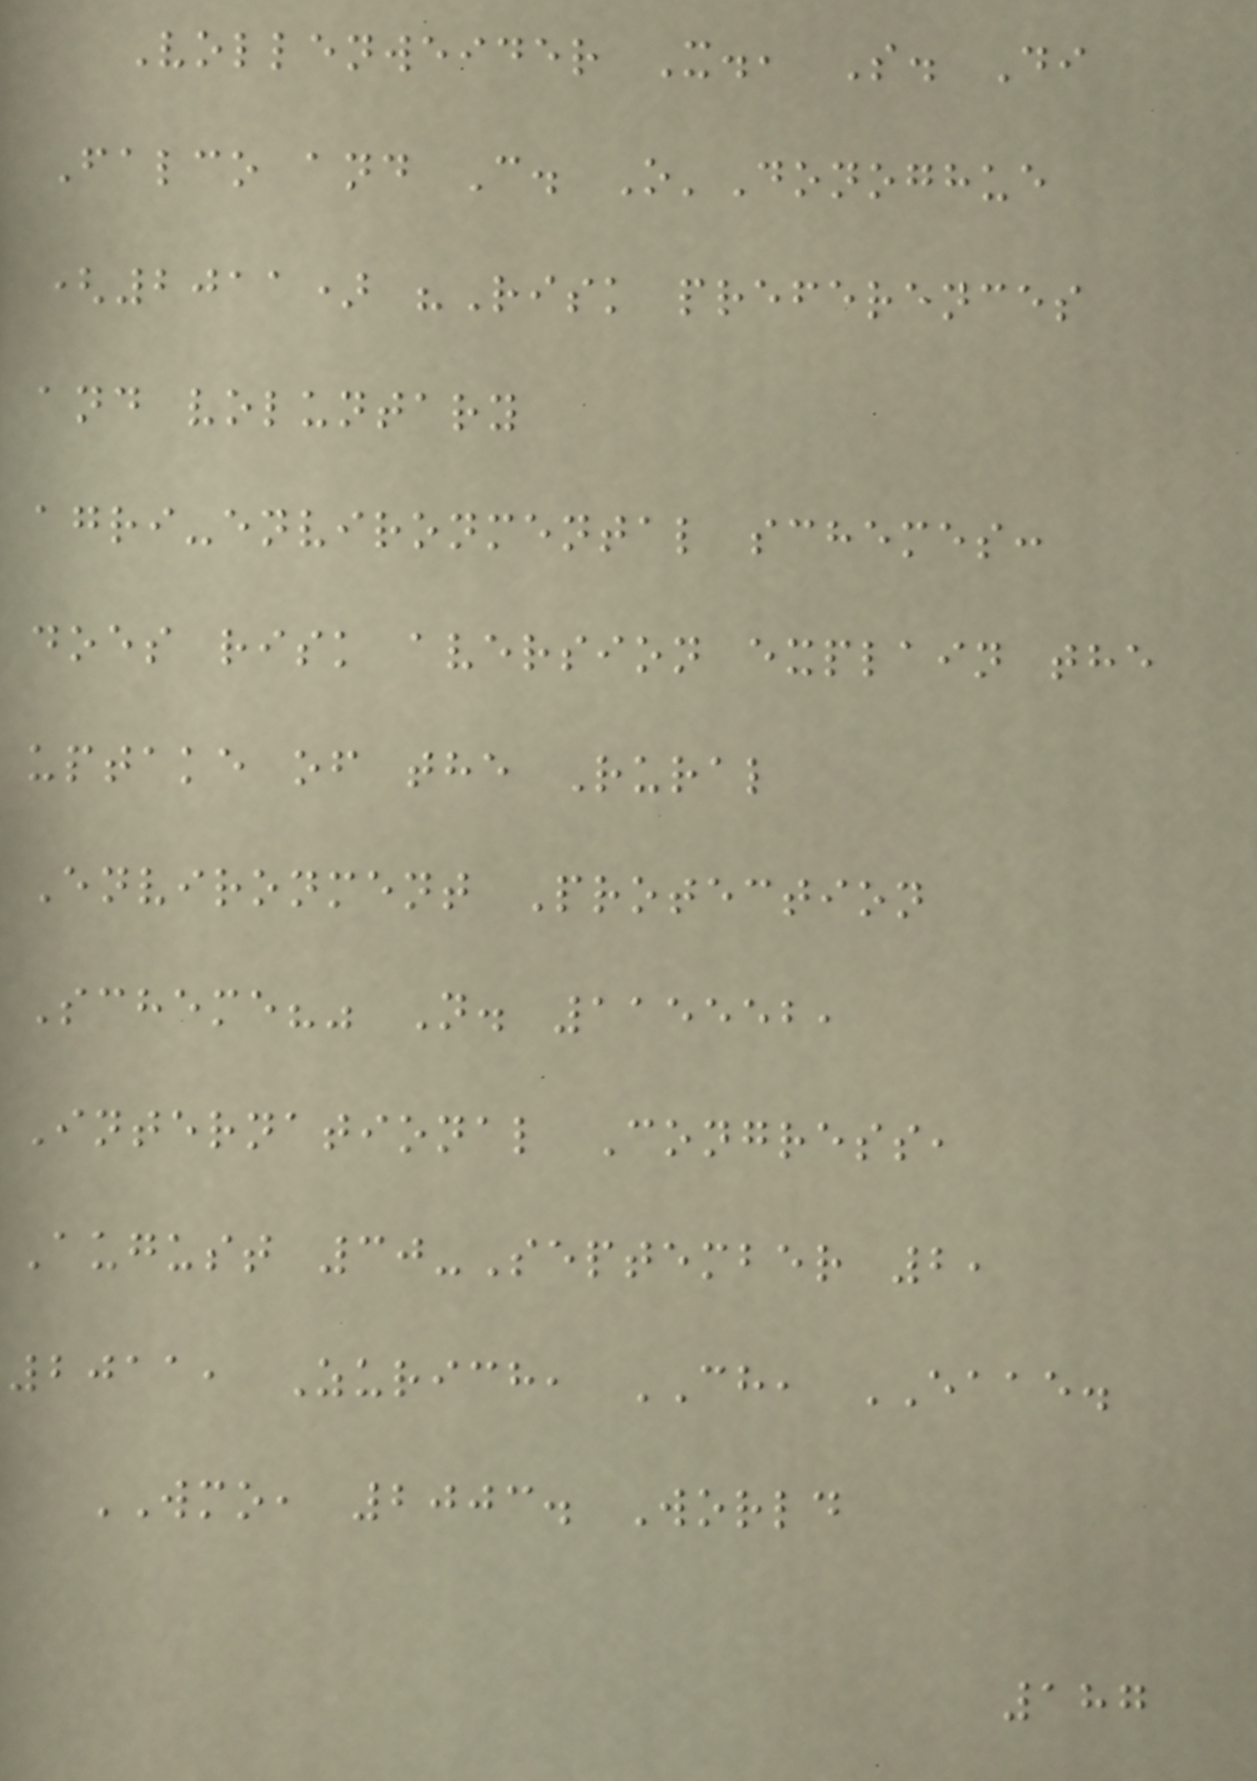Vollenweider X., S. Di
Falco and C. O'Donoghue
(2011) "Risk preferences
and voluntary
agri-environmental schemes:
does risk aversion explain the
uptake of the Rural
Environment Protection
Scheme?" N. 115552,
International Congress,
August 30-September 2,
2011, Zurich, CH, EAAE.
WMO, 2003. World
187
